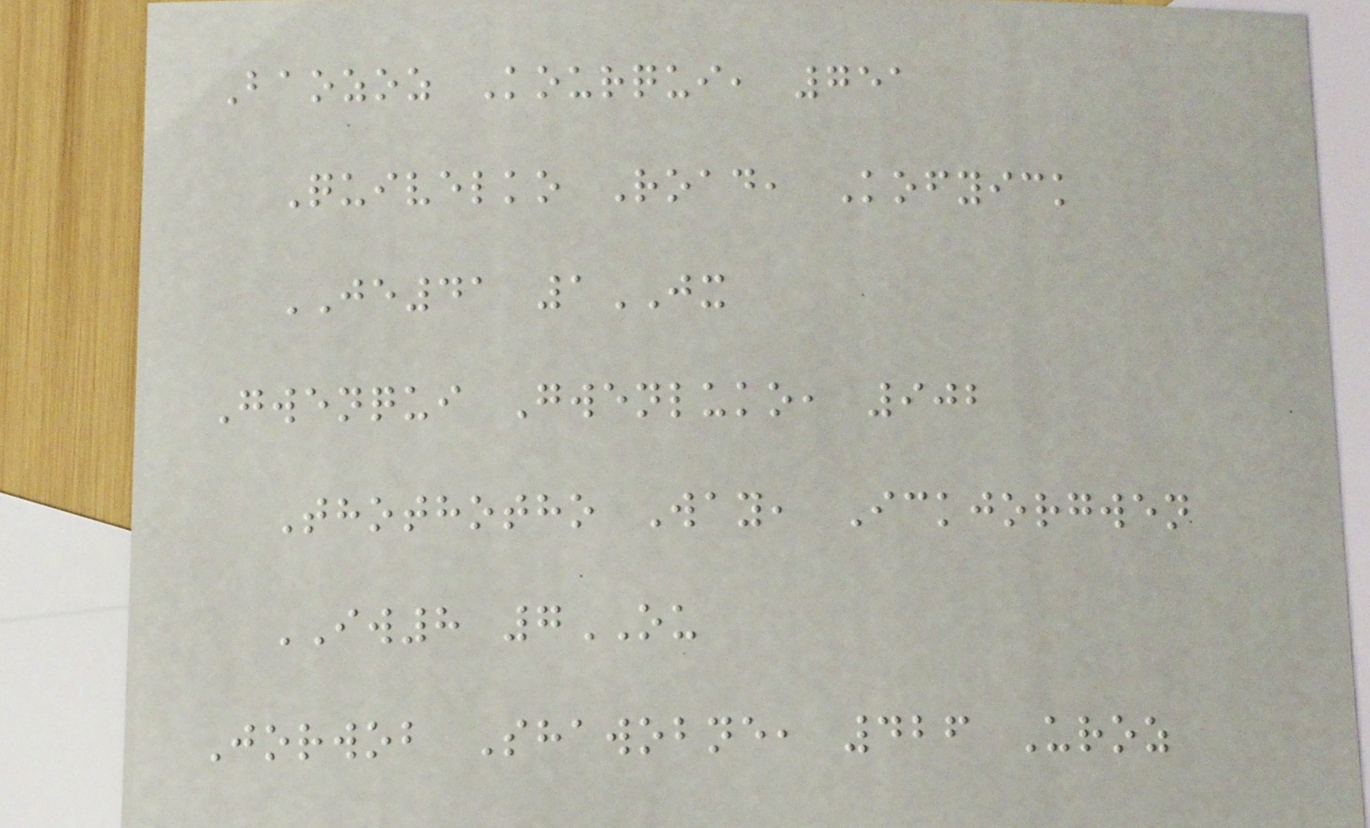Baozoz Kourqui, 751
Quivelko Road, Kofyick
JE41 1JX
Gwenqui Gwenluko, 902
Thothotho Way, Ickjorgwen
IW8 7OU
Jorwob Shawobne, 426 Uroz
